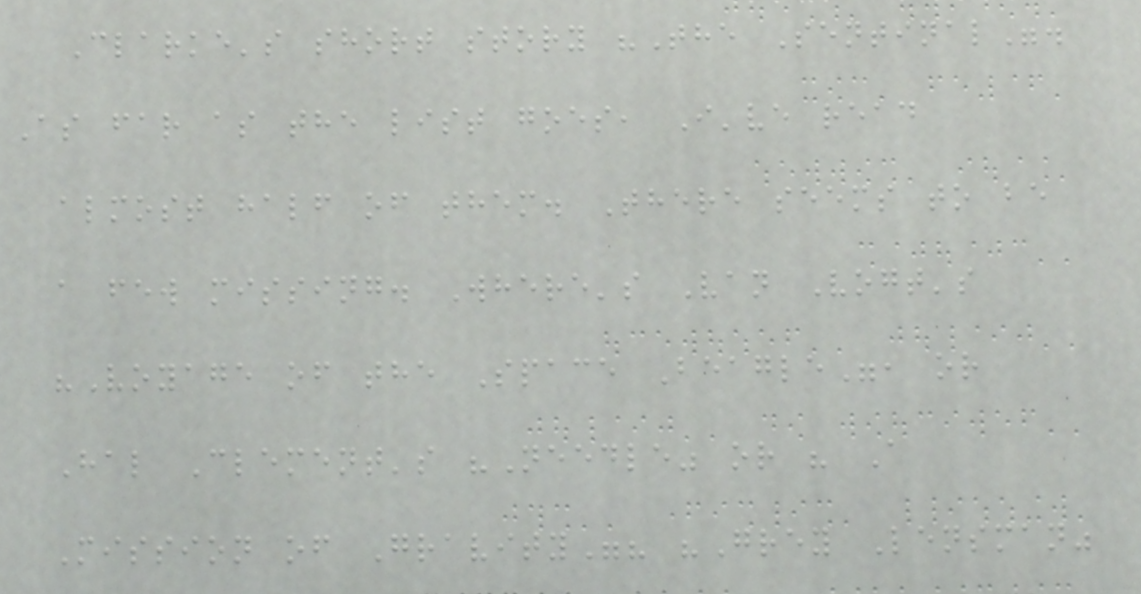Clarke's short story "The Sentinal".
As far as the list goes, I've read
almost half of them. There seems to be
a few missing. Where's Van Vogt's
"Voyage of the Space Beagle", or
Hal Clement's "Needle" or " A
Mission of Gravity"? "Grey Lensman"
